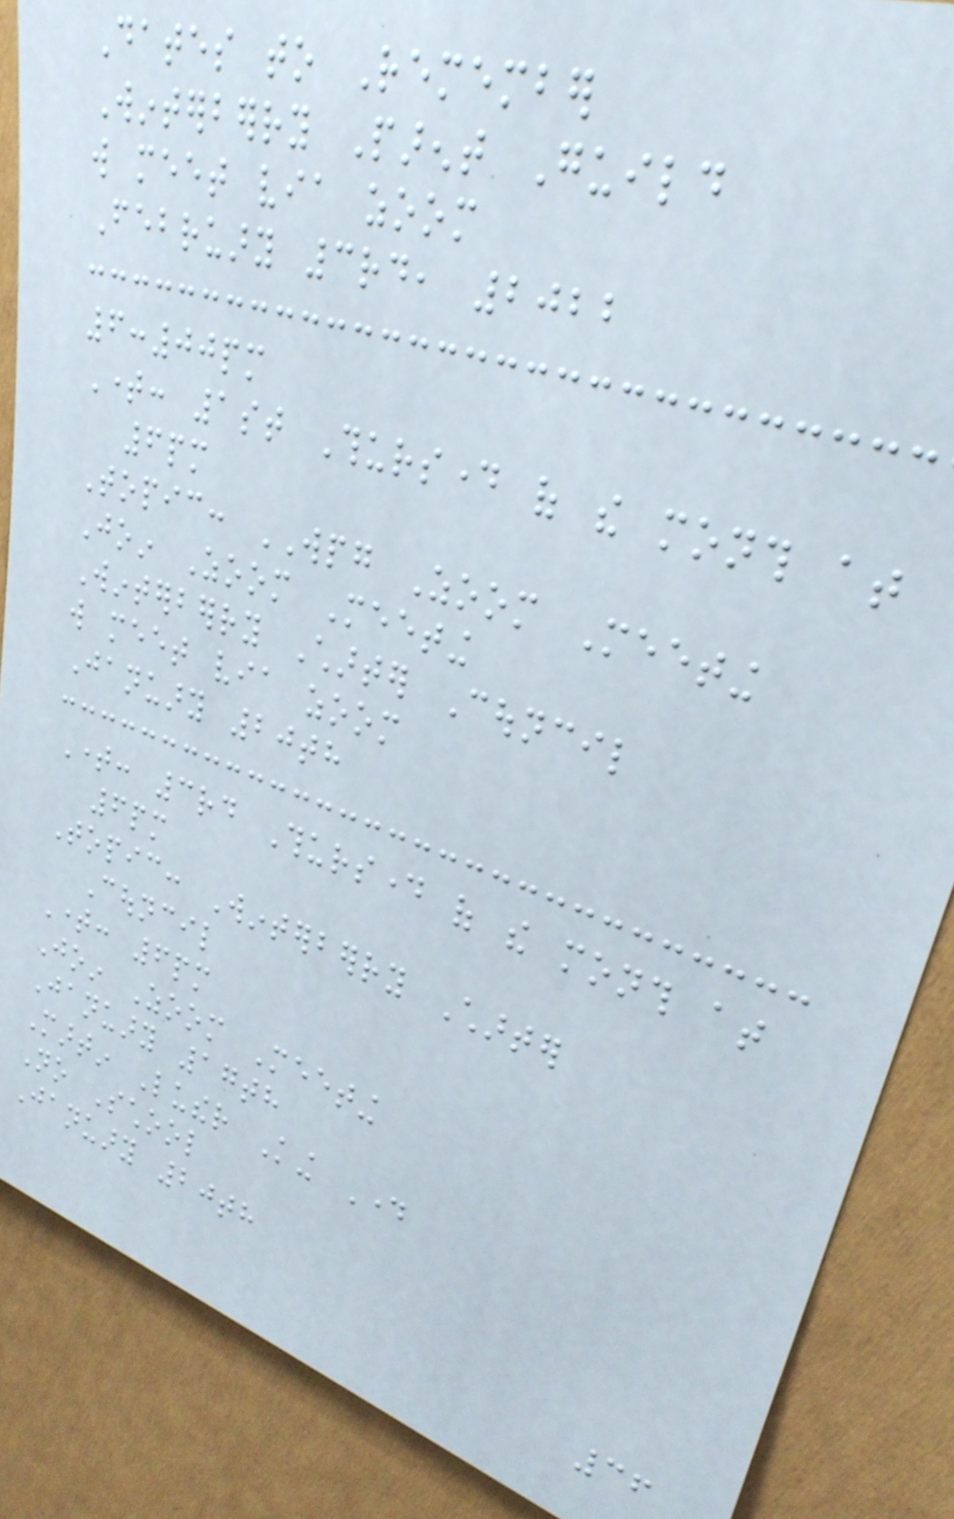Dates to Remember
Winterberry Parent Guild
will meet via zoom
February 3rd, 2022
6:00pm
Time: 1st Thursday of the month at
6pm
Topic: WPG Zoom Meeting
Join Zoom Meeting
Winterberry Charter Council
will meet via zoom
January 20th
Time: 3rd Thursday of the month at
6pm
Topic: Winterberry Charter
Council
Time: 6pm
Join Zoom Meeting
January 17th
Martin Luther King Day
No School
January 20th
36
